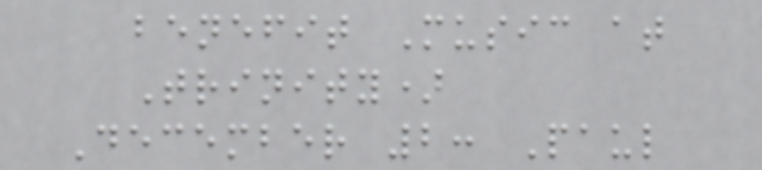benefit Music at
Trinity)
December 2: Paul
